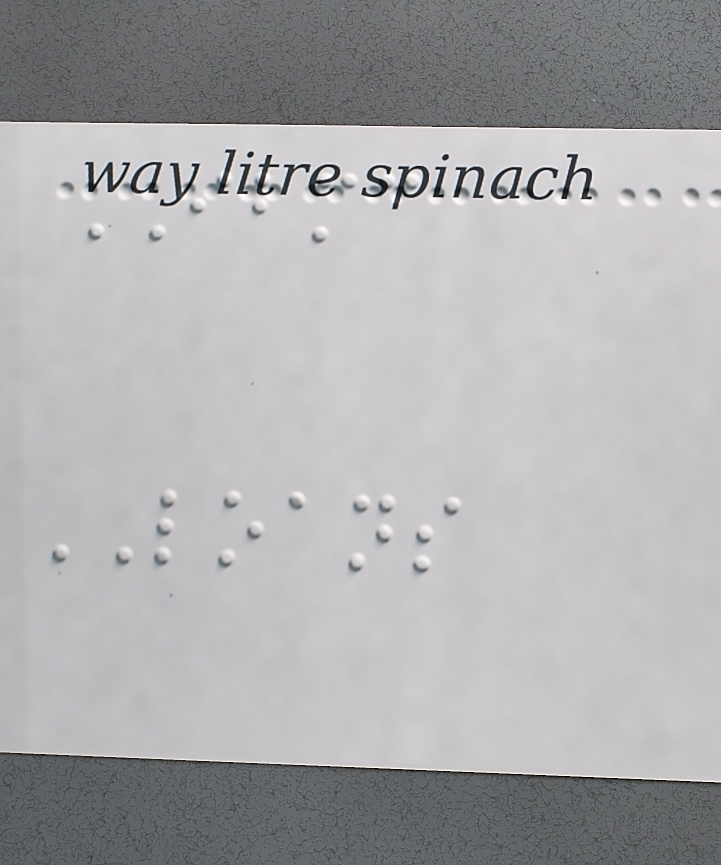IBMC
LOANS
